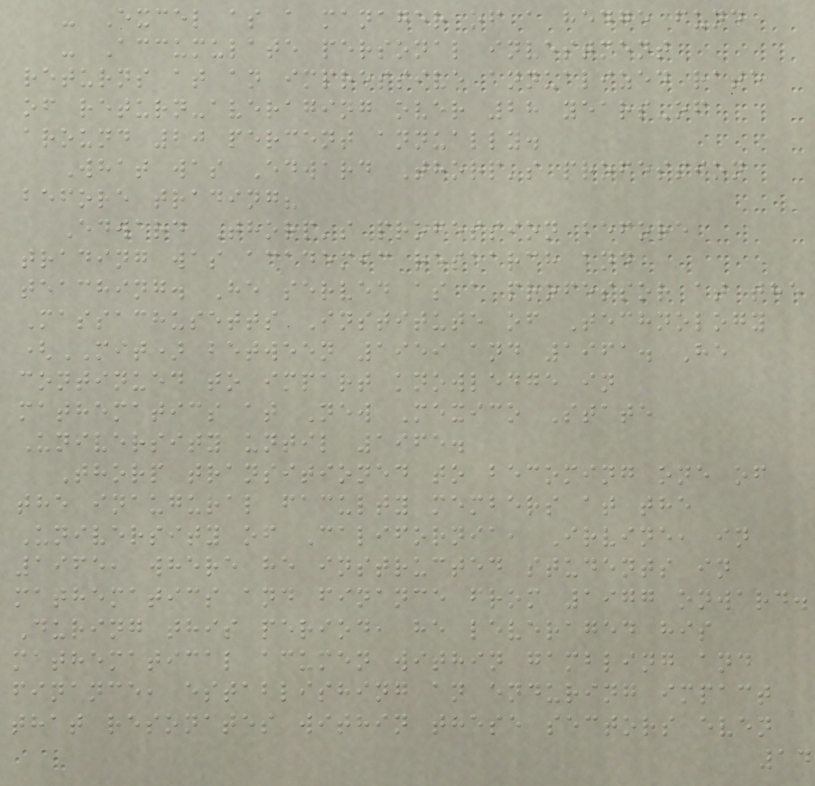- Excel as a manager of a hedge fund
- Accumulate personal investment
returns at an impressive annualized rate
of return-averaging over 28 years-of
around 20 percent annually.
What was Edward Thorp's profession
before trading?
Edward Thorp's profession before
trading was academic research and
teaching. He served as a professor at the
Massachusetts Institute of Technology
(MIT) between 1959 and 1961. He
continued to impart knowledge in
mathematics at New Mexico State
University until 1965.
Thorp transitioned to becoming one of
the inaugural faculty members at the
University of California, Irvine, in
1965, where he instructed students in
mathematics and finance from 1977 onward.
During this period, he leveraged his
mathematical acumen within gambling and
finance, establishing an enduring impact
that resonates within these sectors even
14
